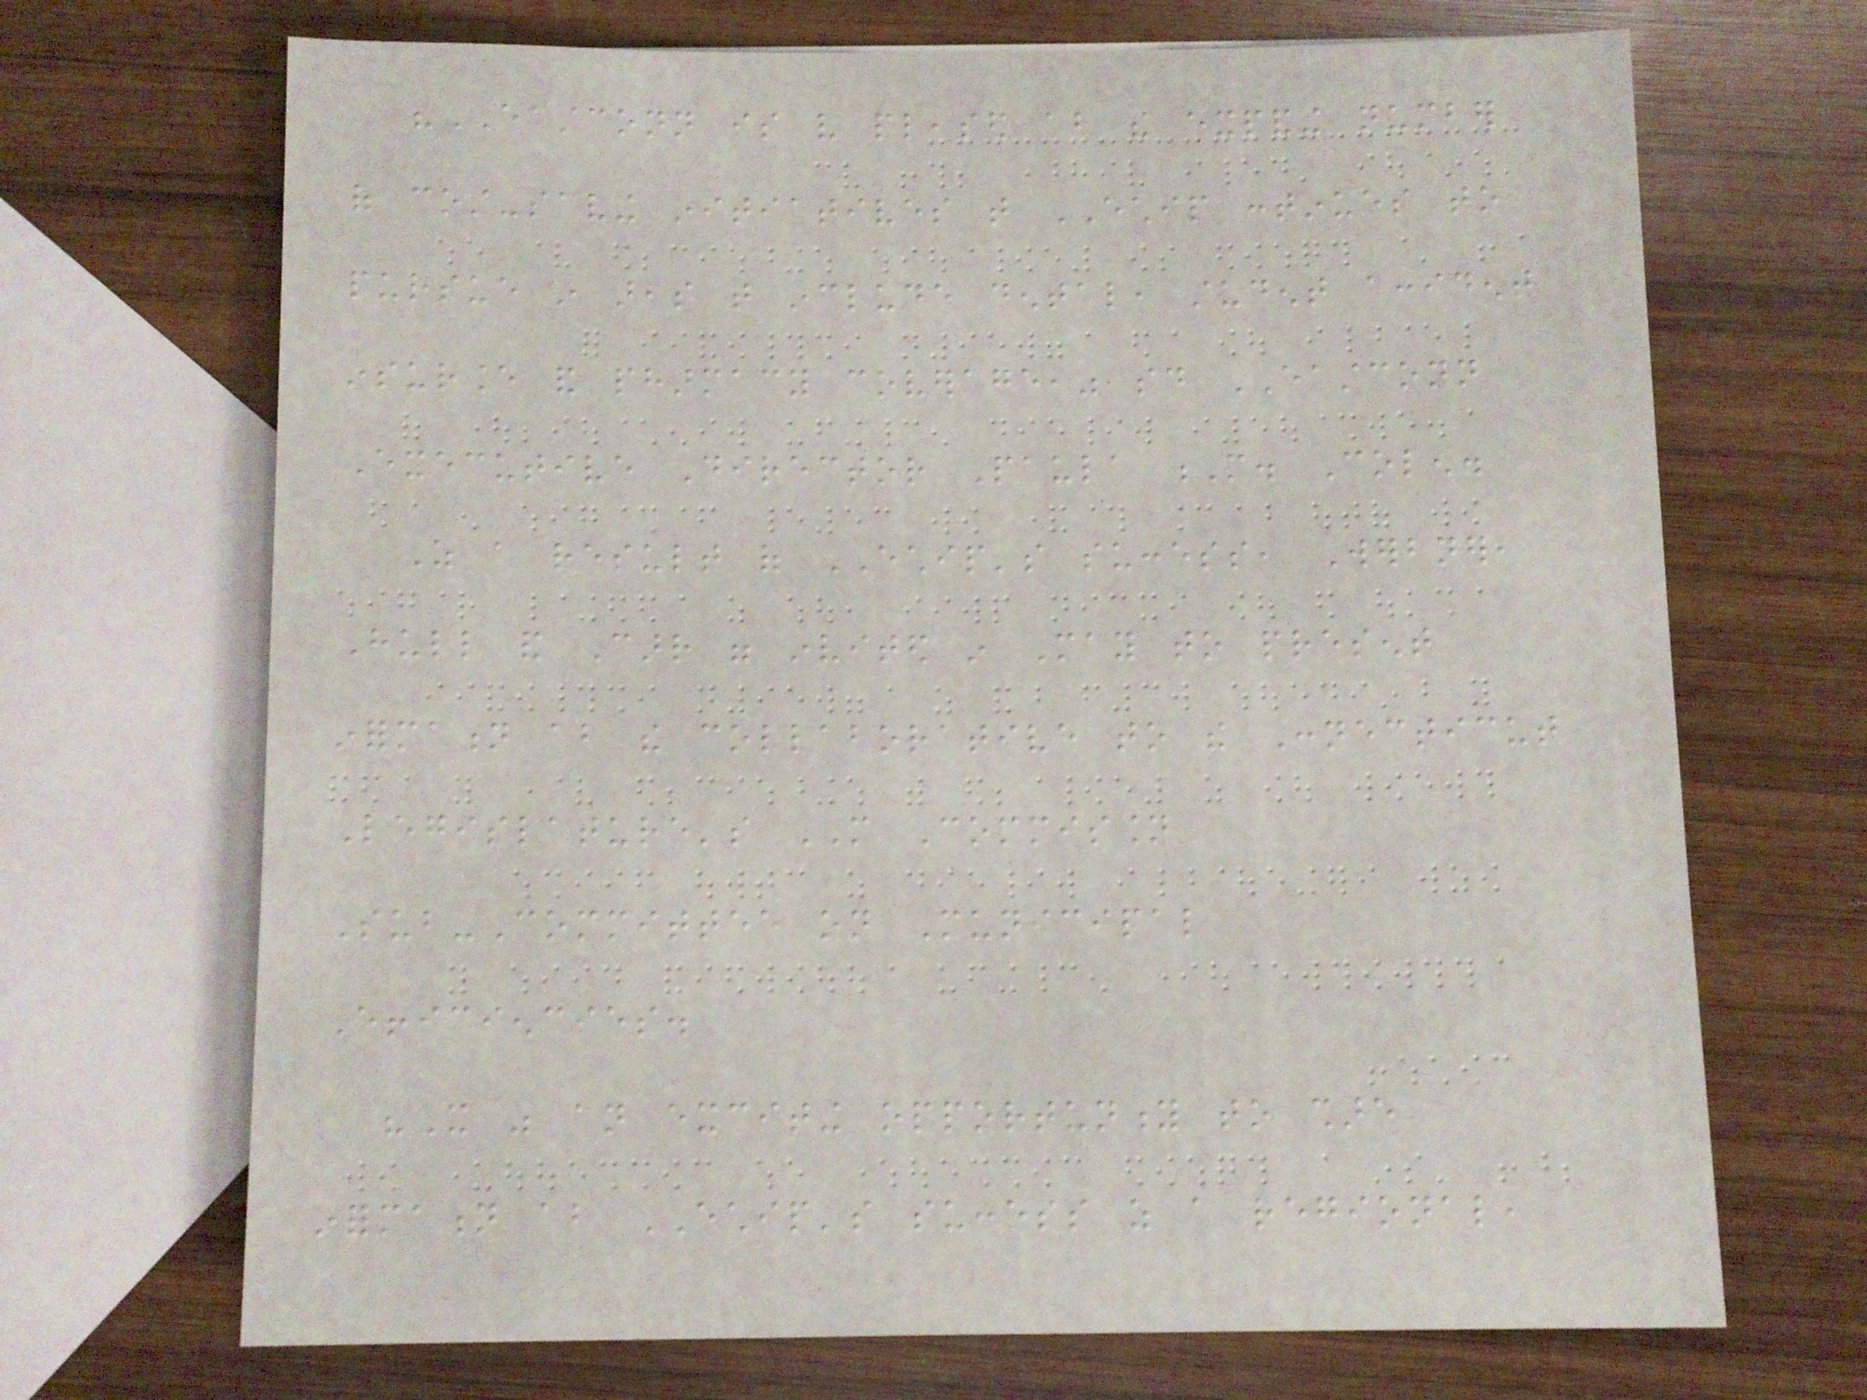"EASTCONN is very pleased about the expanding number
of cost-saving initiatives that ECHIP continues to
pursue in areas that include dental, student accident
insurance and pharmacy coverage," said EASTCONN
Executive Director Paula M. Colen.
As a result of ECHIP's success, Werbner,
Hull and Carr were invited in May to present
information about the collaborative to the Connecticut
Legislature's MORE Commission
Sub-Committee on Municipal
Efficiencies.
"It was an exciting opportunity to share
information about ECHIP's success as a regional,
